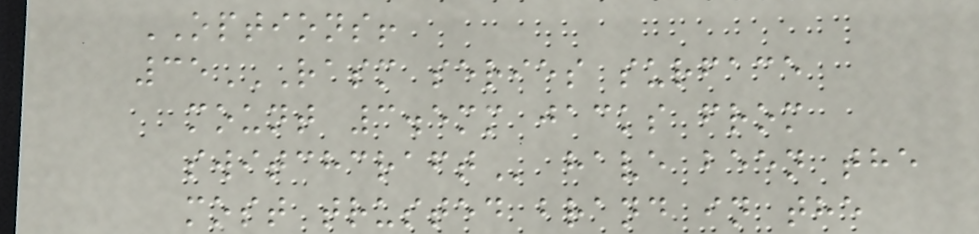OPTIONS!
35RASM SERIES SURFACE
MOUNT 3.5MM JACKS FROM
SWITCHCRAFT have been the
most trusted brand in the
